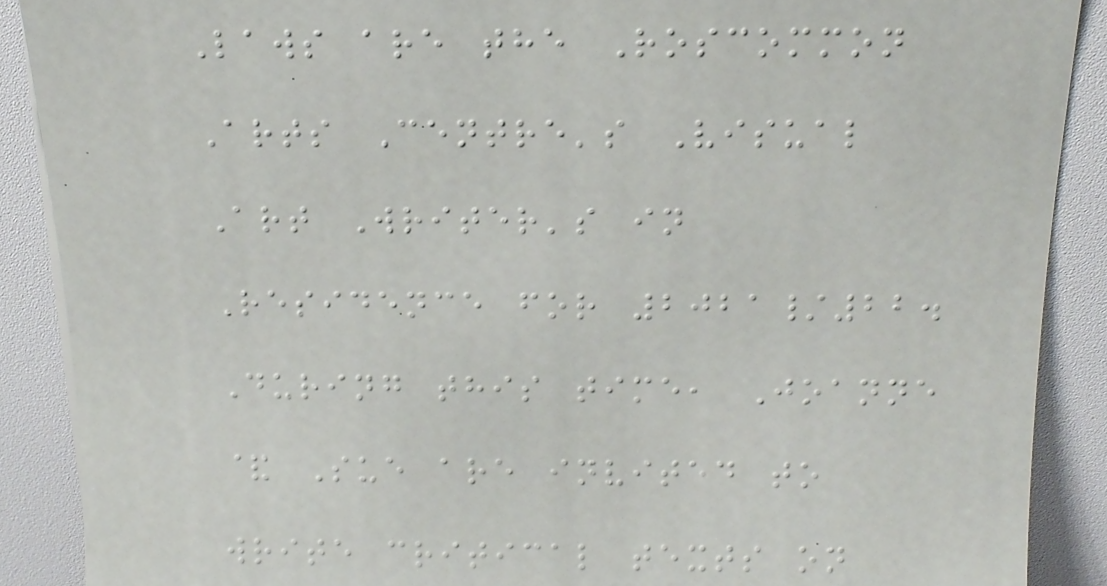Laws are the Roscommon
Arts Centre's Visual
Art Writer's in
Residence for 2021/22.
During this time, Joanne
& Sue are invited to
write critical texts on
